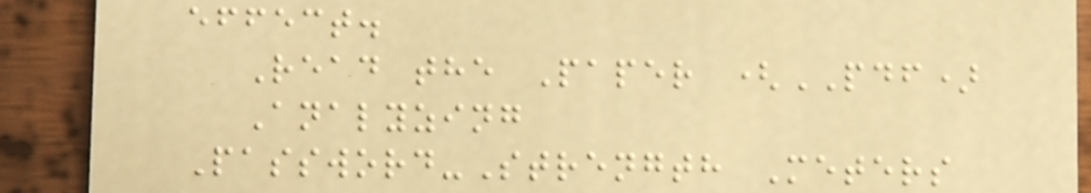effect.
Read the Paper (PDF)
Analyzing
Password-Strength Meters
